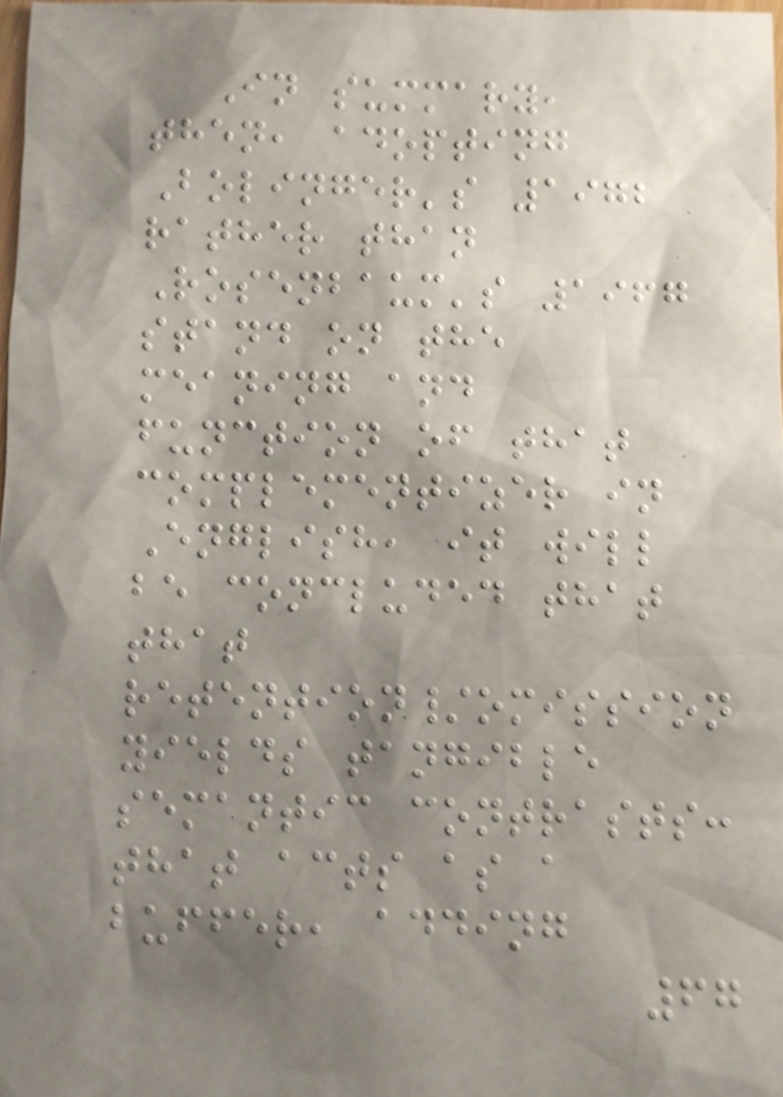In summary,
then, adopting
Bolinger's 1972
rather than
Rosenbaum's 1967
stand on the
meaning and
function of that
complementizer in
English, it will
be concluded that
that
retention/omission
yields tangible
semantic contrasts:
that acts as a
buffer, adding
67
